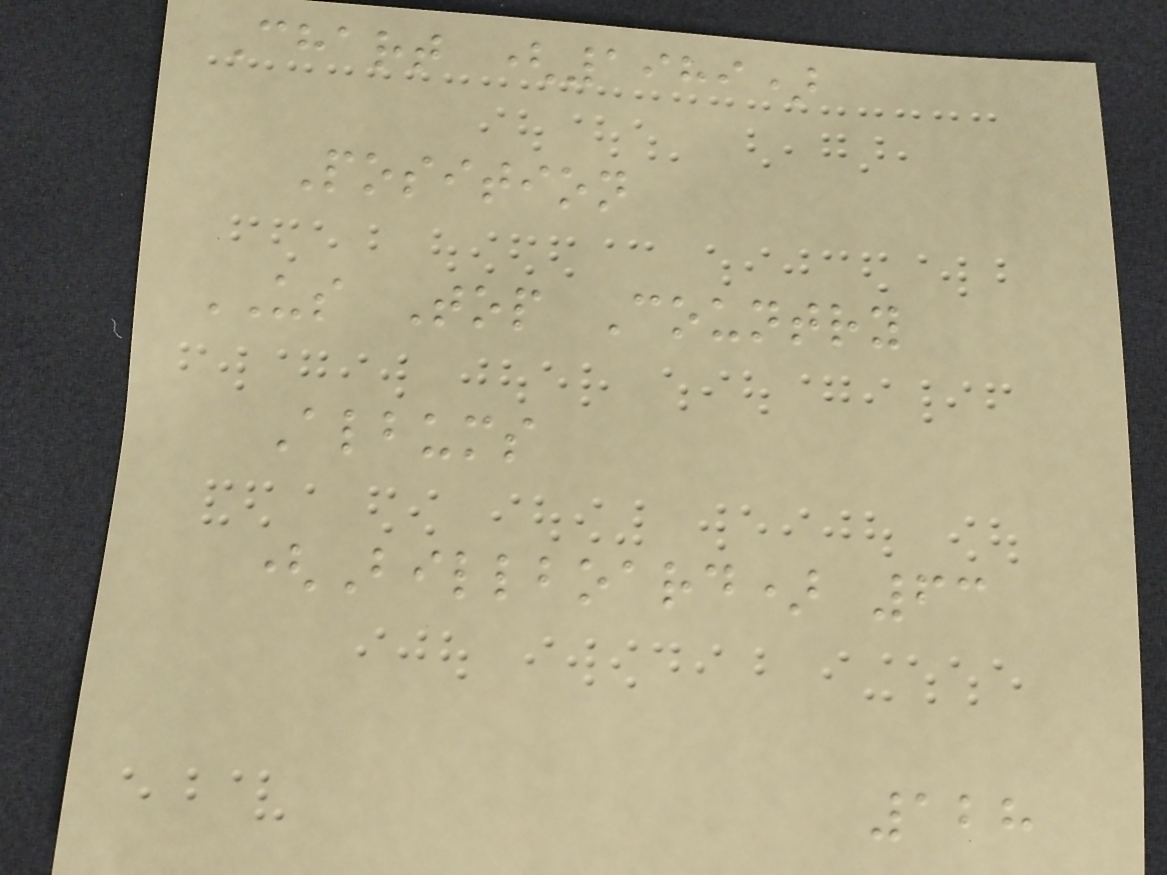Chart (1989)
Position
US Top Country
Albums
(Billboard) 63
128
